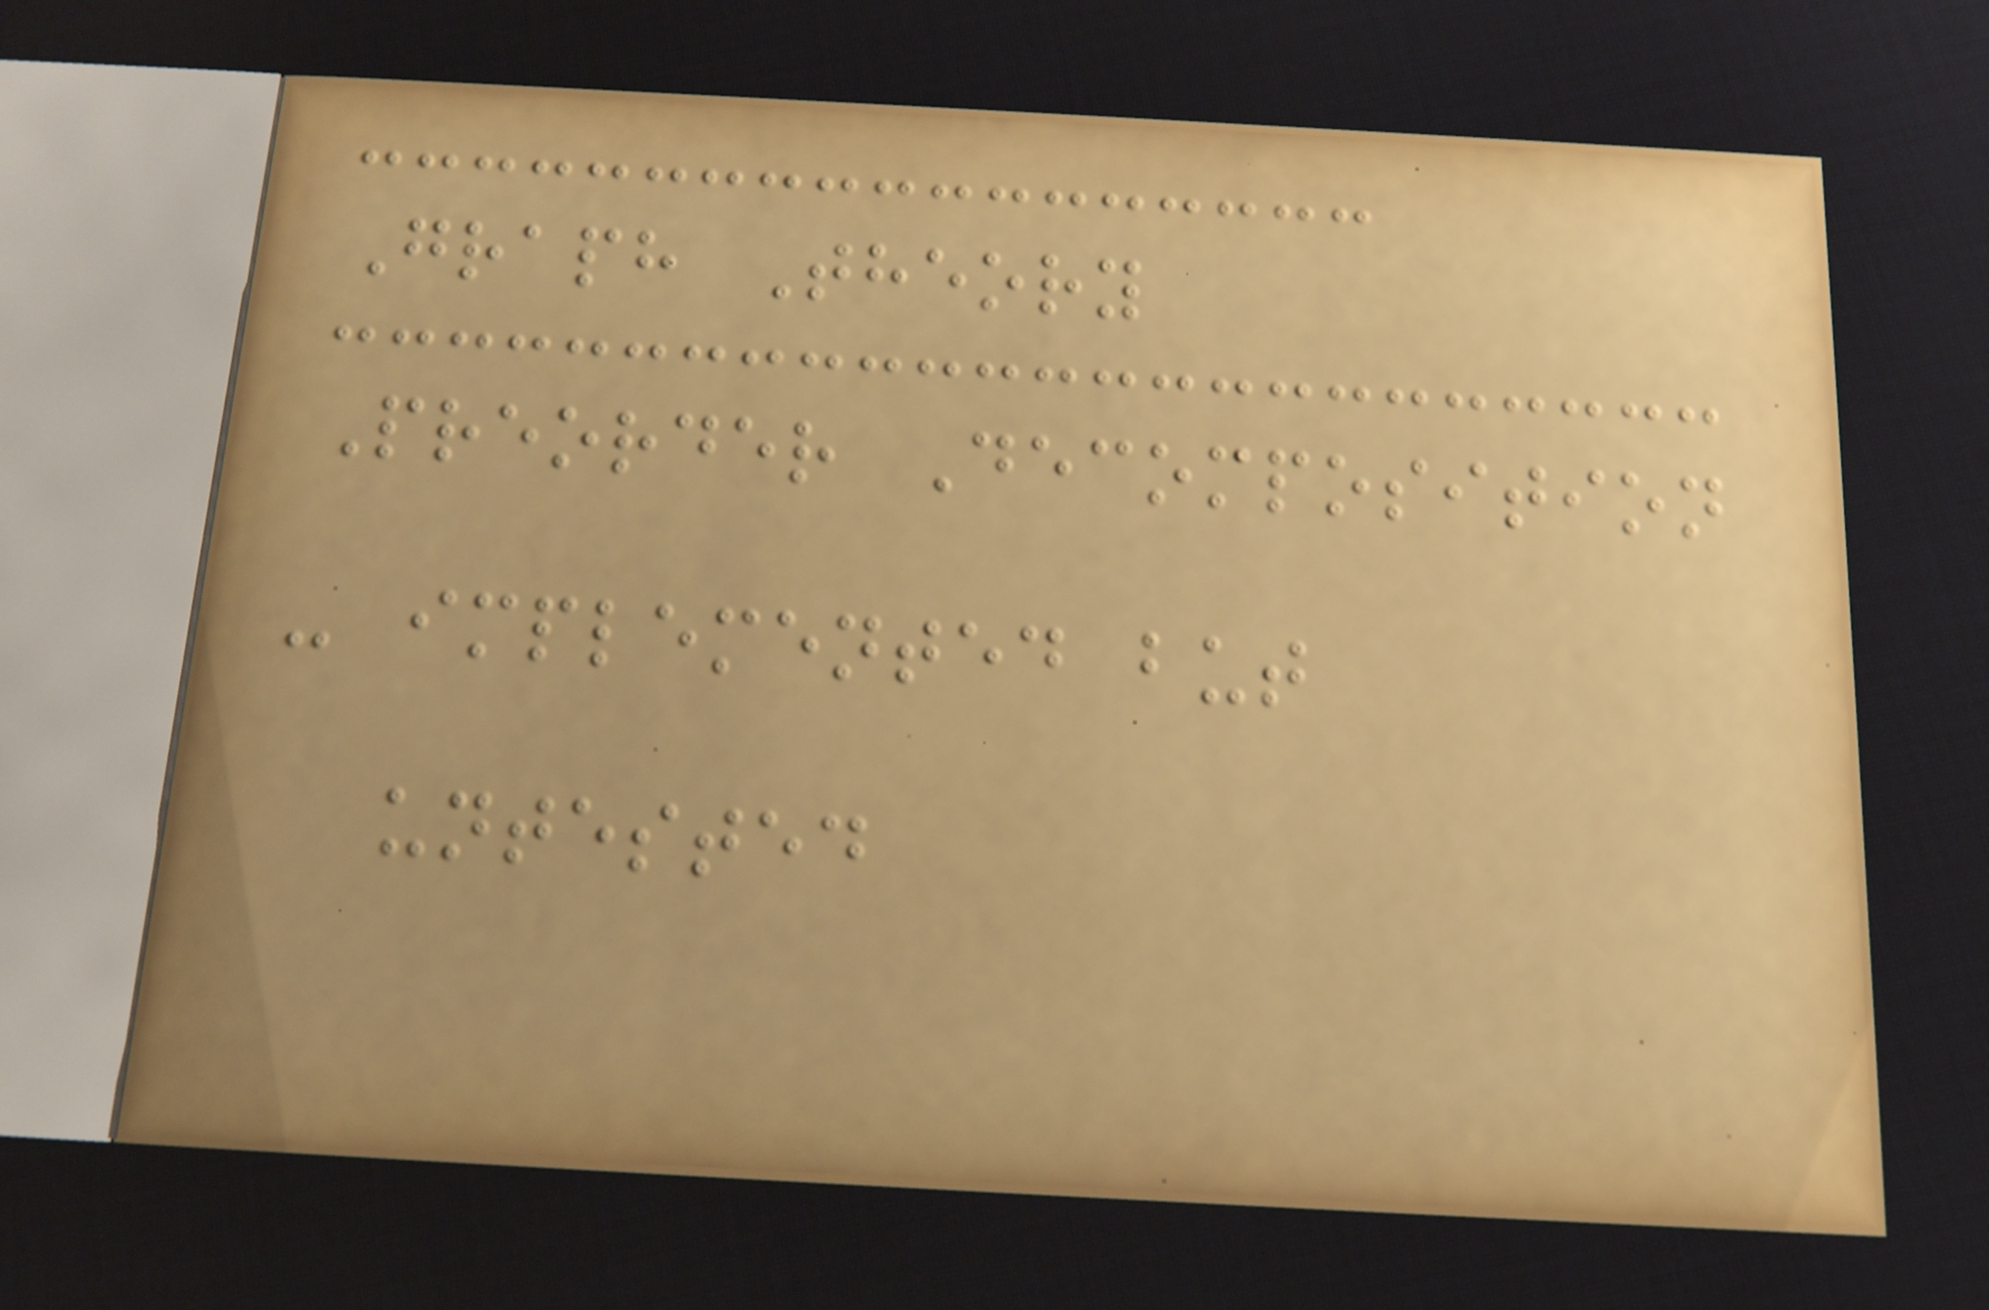Graph Theory
Preorder Decomposition
- implemented but
untested
